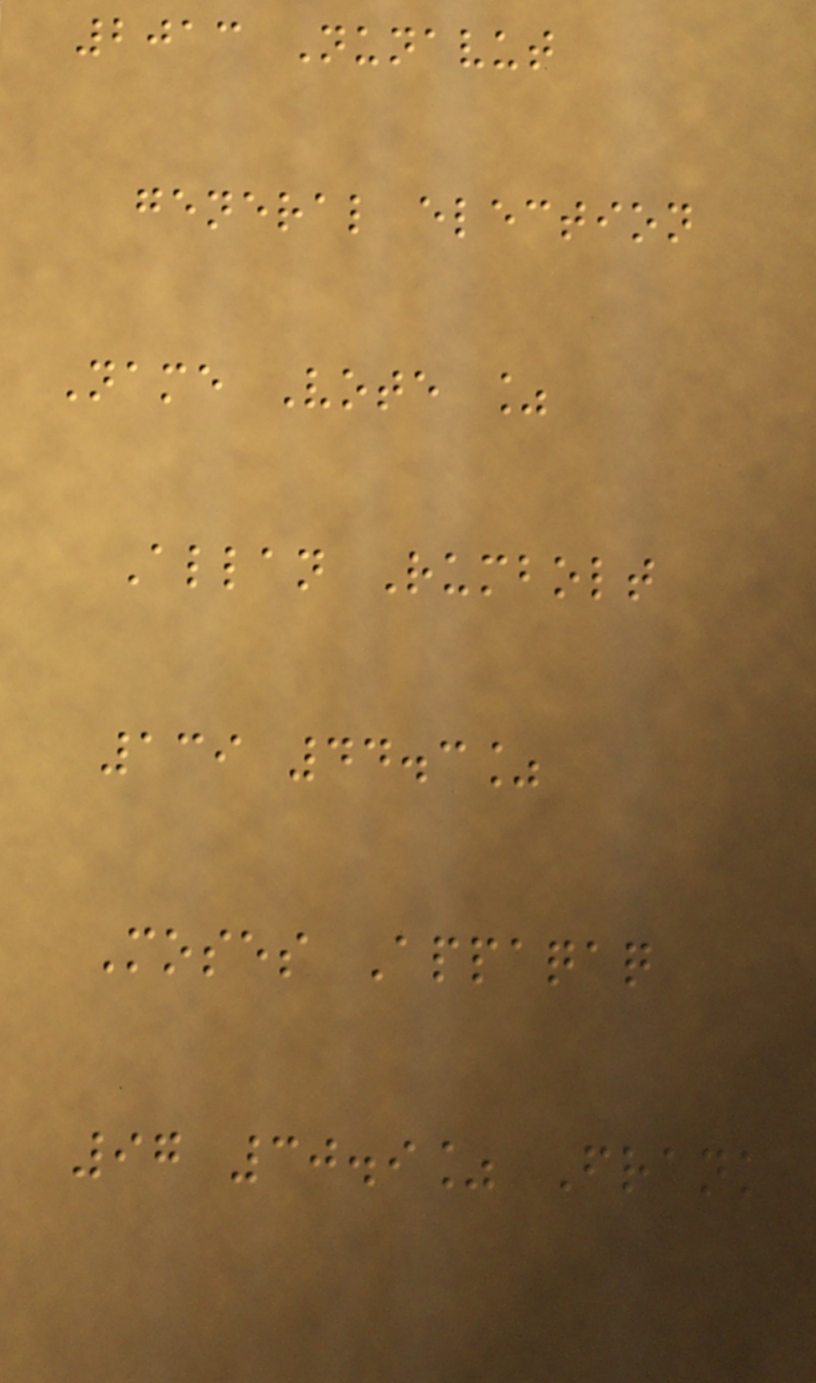2013 Nunavut
general election
Name Vote %
Allan Rumbolt
139 44.3%
Moses Appaqaq
97 30.9% Frank
